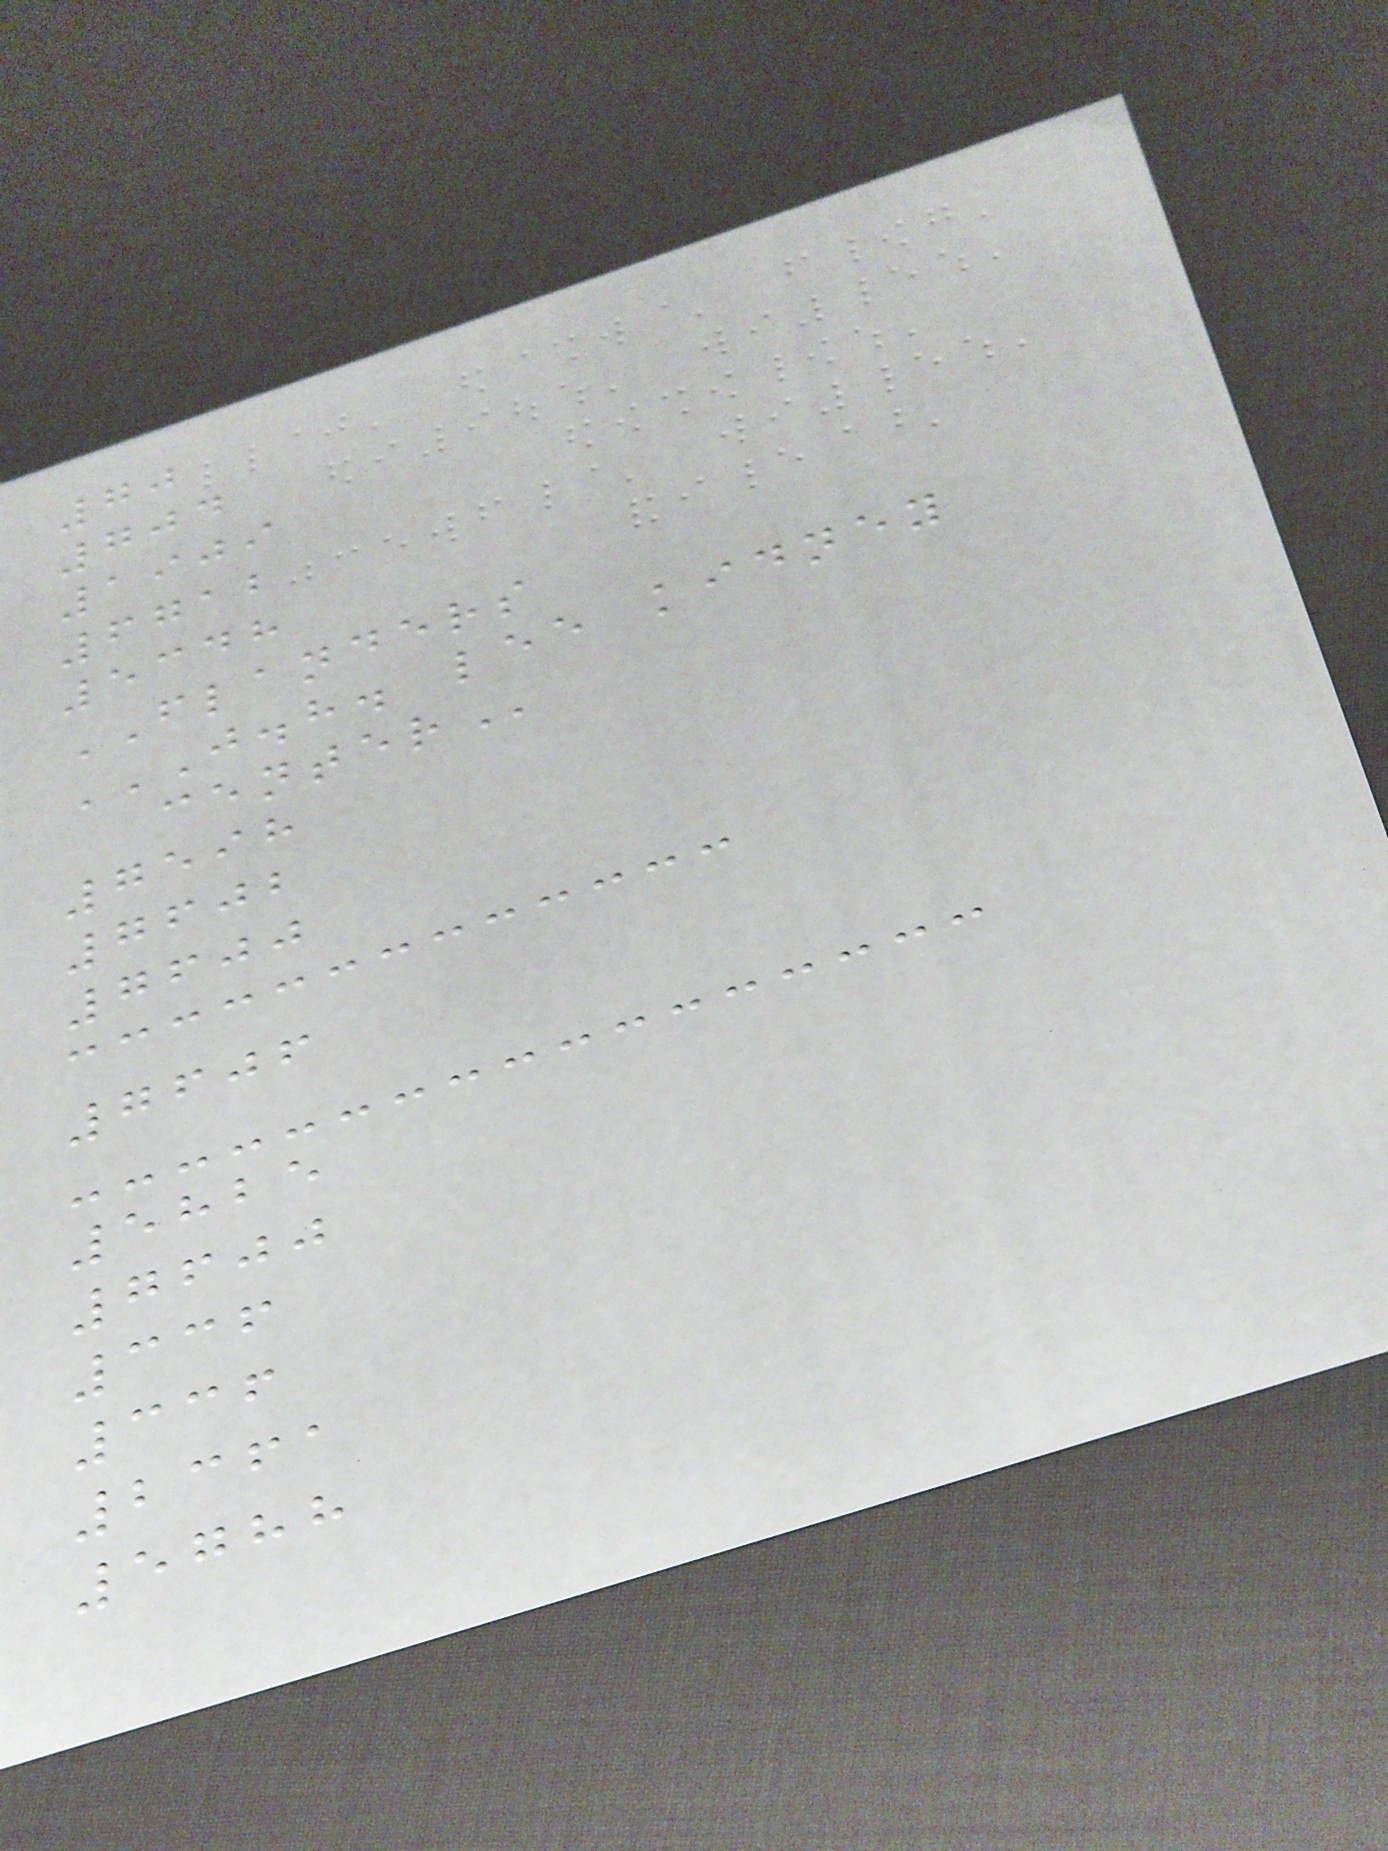70
704
1909
6712
5348
FLANDERS
J.H. LEE KIDNEY
CENTER
7598
7602
7600
7606
5825
7600
336
336
2361
5788
